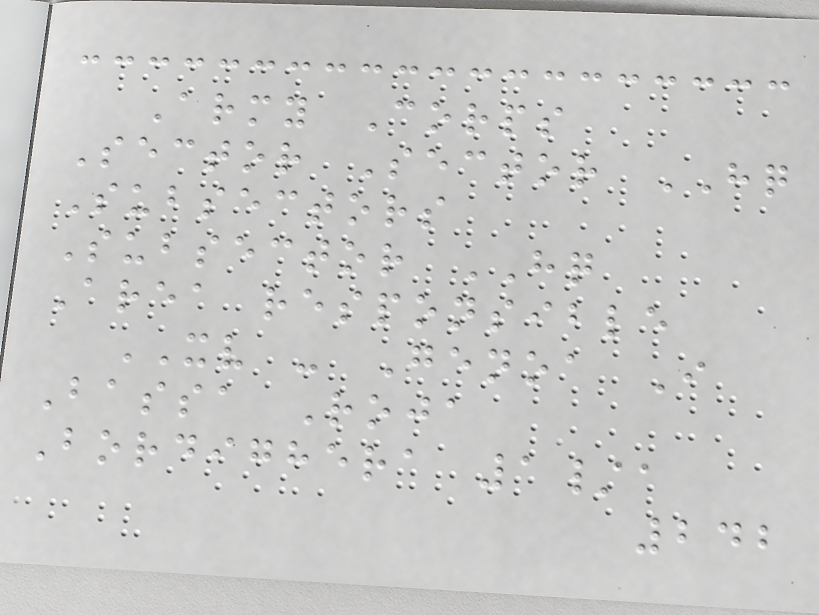Army Corps
Sector Sector HQ
Subsectors
Subsector HQ
Area responsible
XV - Genoa I
Bassa Roja
Bordighera 1/a
242
